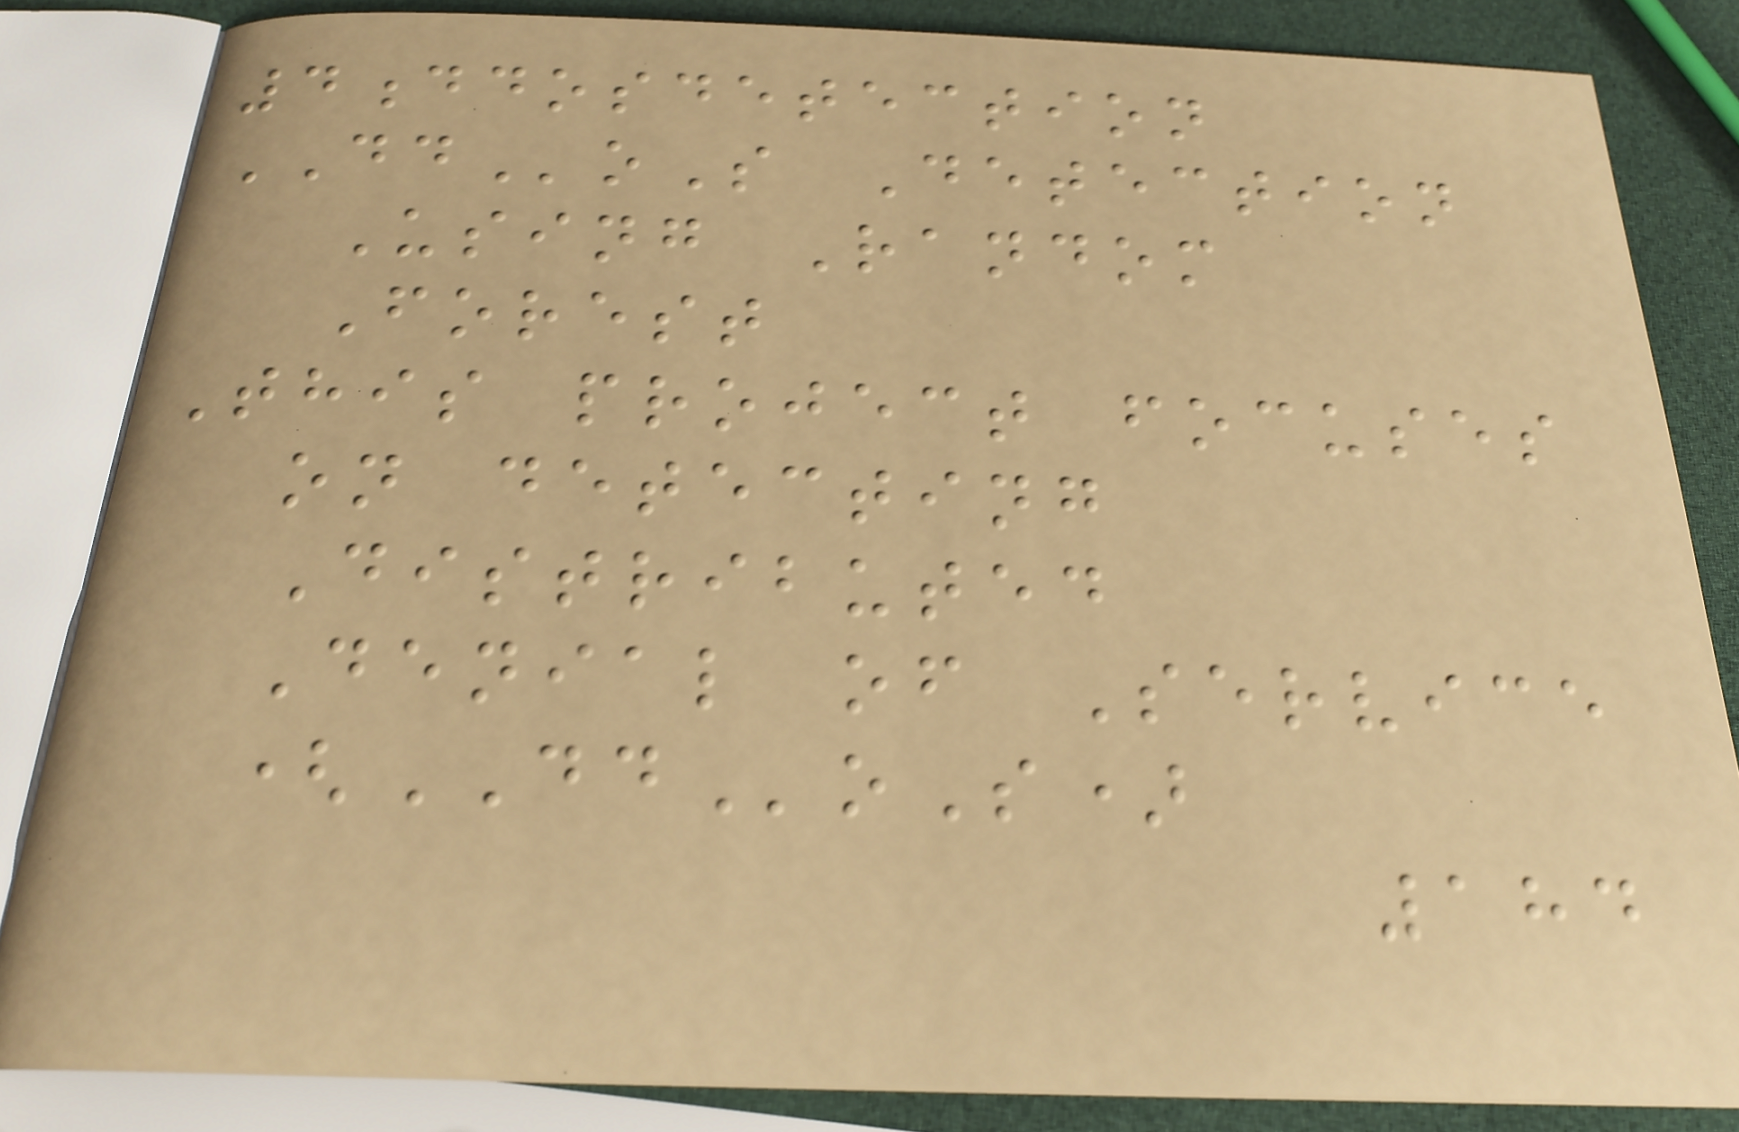4ddosdetection
DDoS Detection
Using Random
Forest
This project focuses
on detecting
Distributed
Denial of Service
(DDoS)
184
